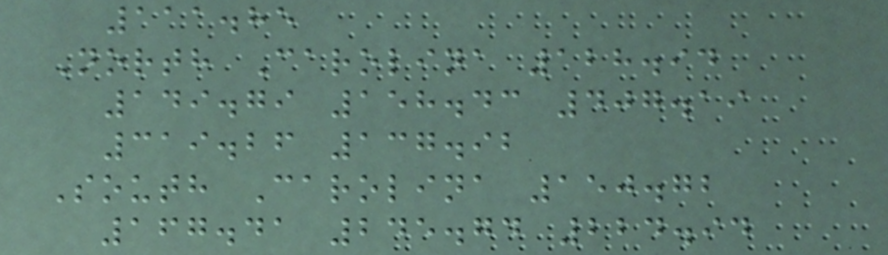111.85
North Carolina 128.94
149.79 158.43 407.19
319.26 137.92
South Carolina 150.72
167.41 245.74 224.94
